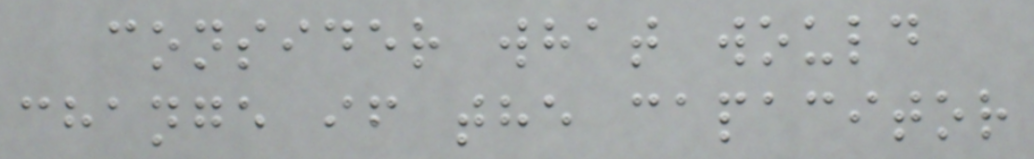consider what would
change if the capacitor
